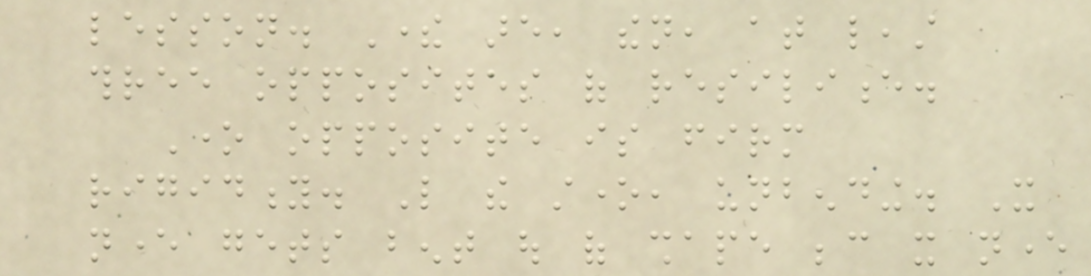lesson. There are, then, at least
three opposites of resilience.
One opposite is firm
rigidity. Like the stone, unbending. It
never gets bent out of shape because it never
